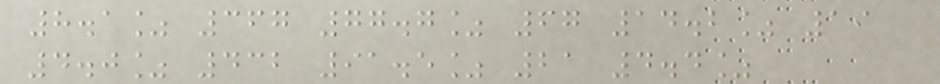8.1% 367 77.7% 67 14.2% 19
4.0% 432 91.5% 21 4.4%
